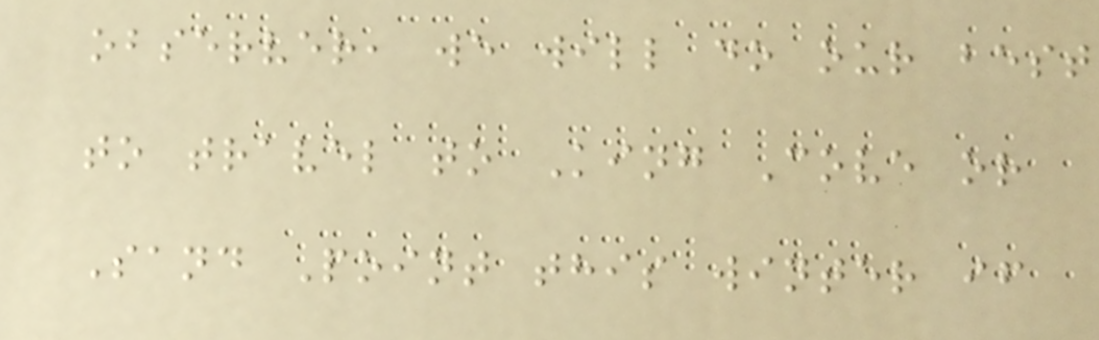observer, we will do our best
to travel to King Cove or
Sand Point this winter if
